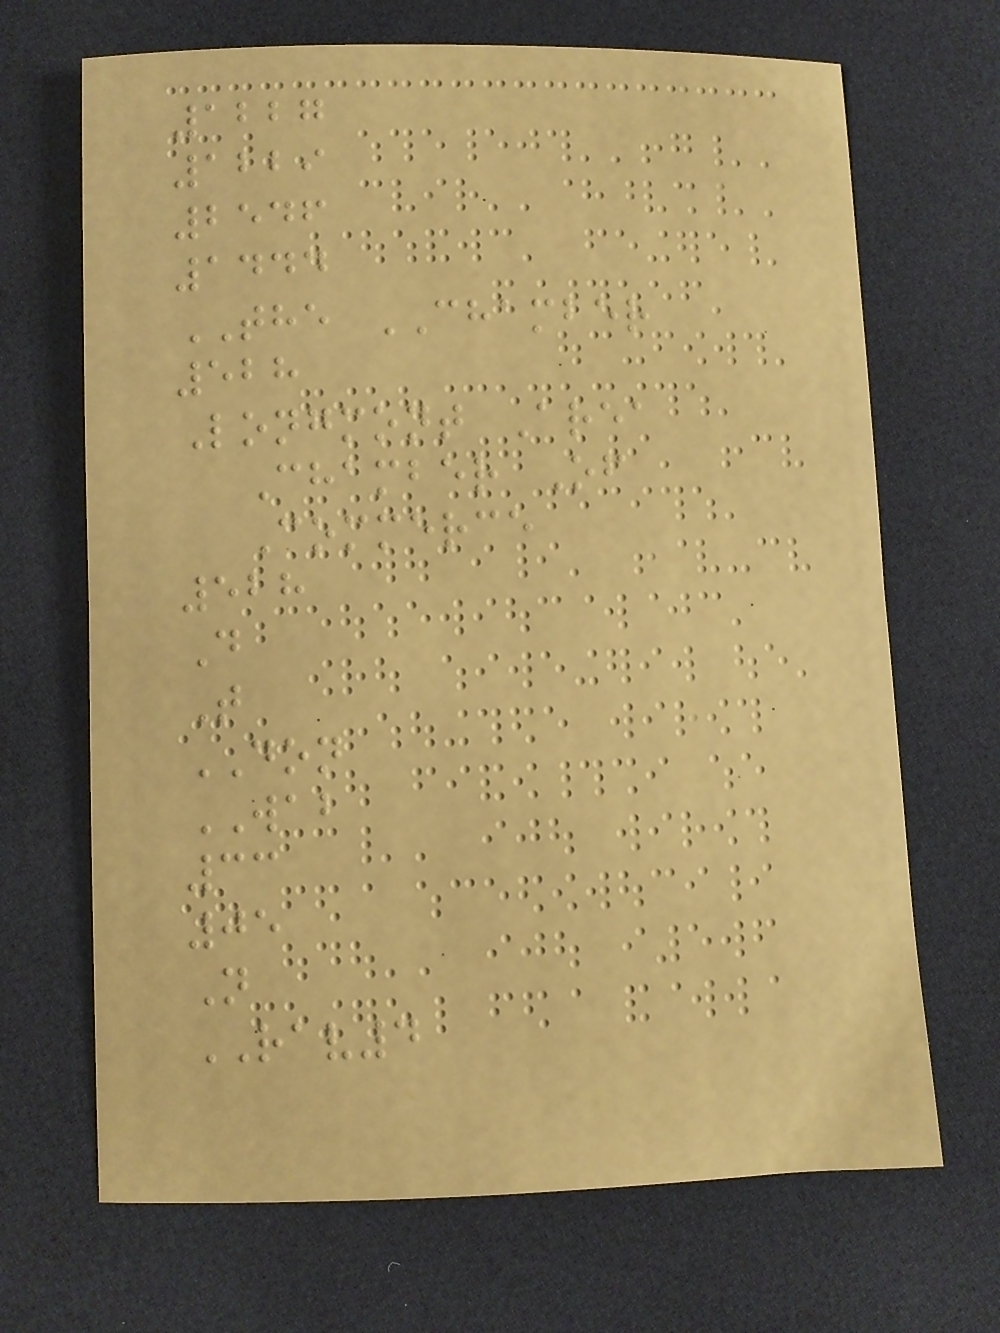1227
1229
2546
1444
THE CHAMBER
528
Longmont Area
Chamber Of
Commerce
528
D
T
DON
WAB
33
05
N
RAV4
